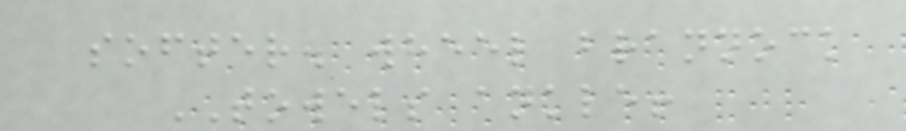softer. wheel brannock
TOWELS ankle!
